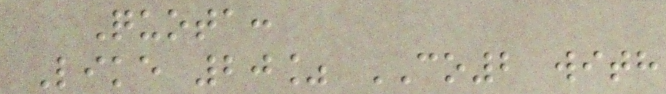Quota:
Like 20% CO2 with
